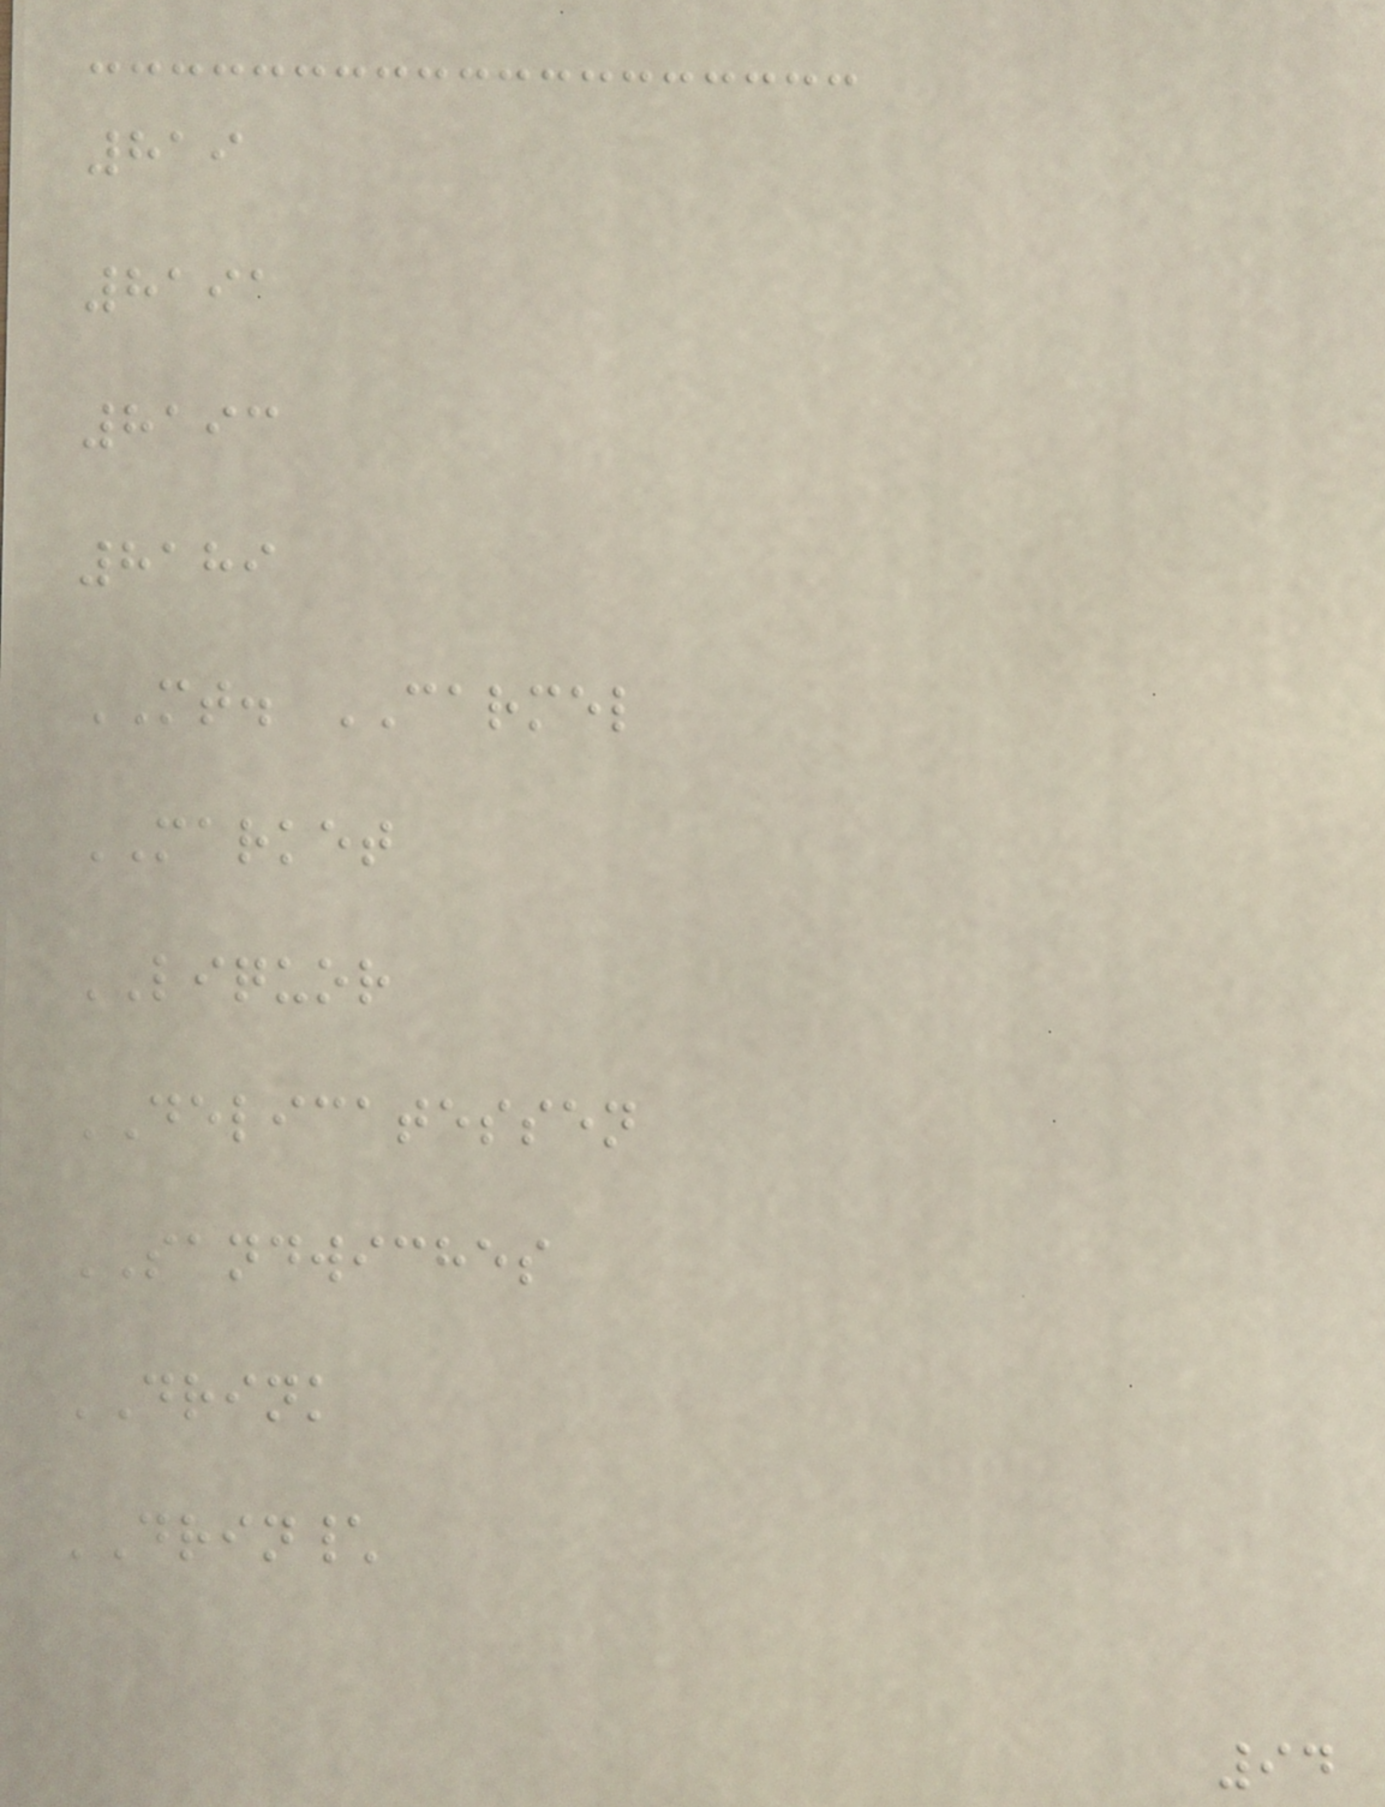819
8191
8193
8189
MT. CARMEL
MARKET
LIQUOR
DELICATESSEN
SANDWICHES
DRINK
DRIN\
94
